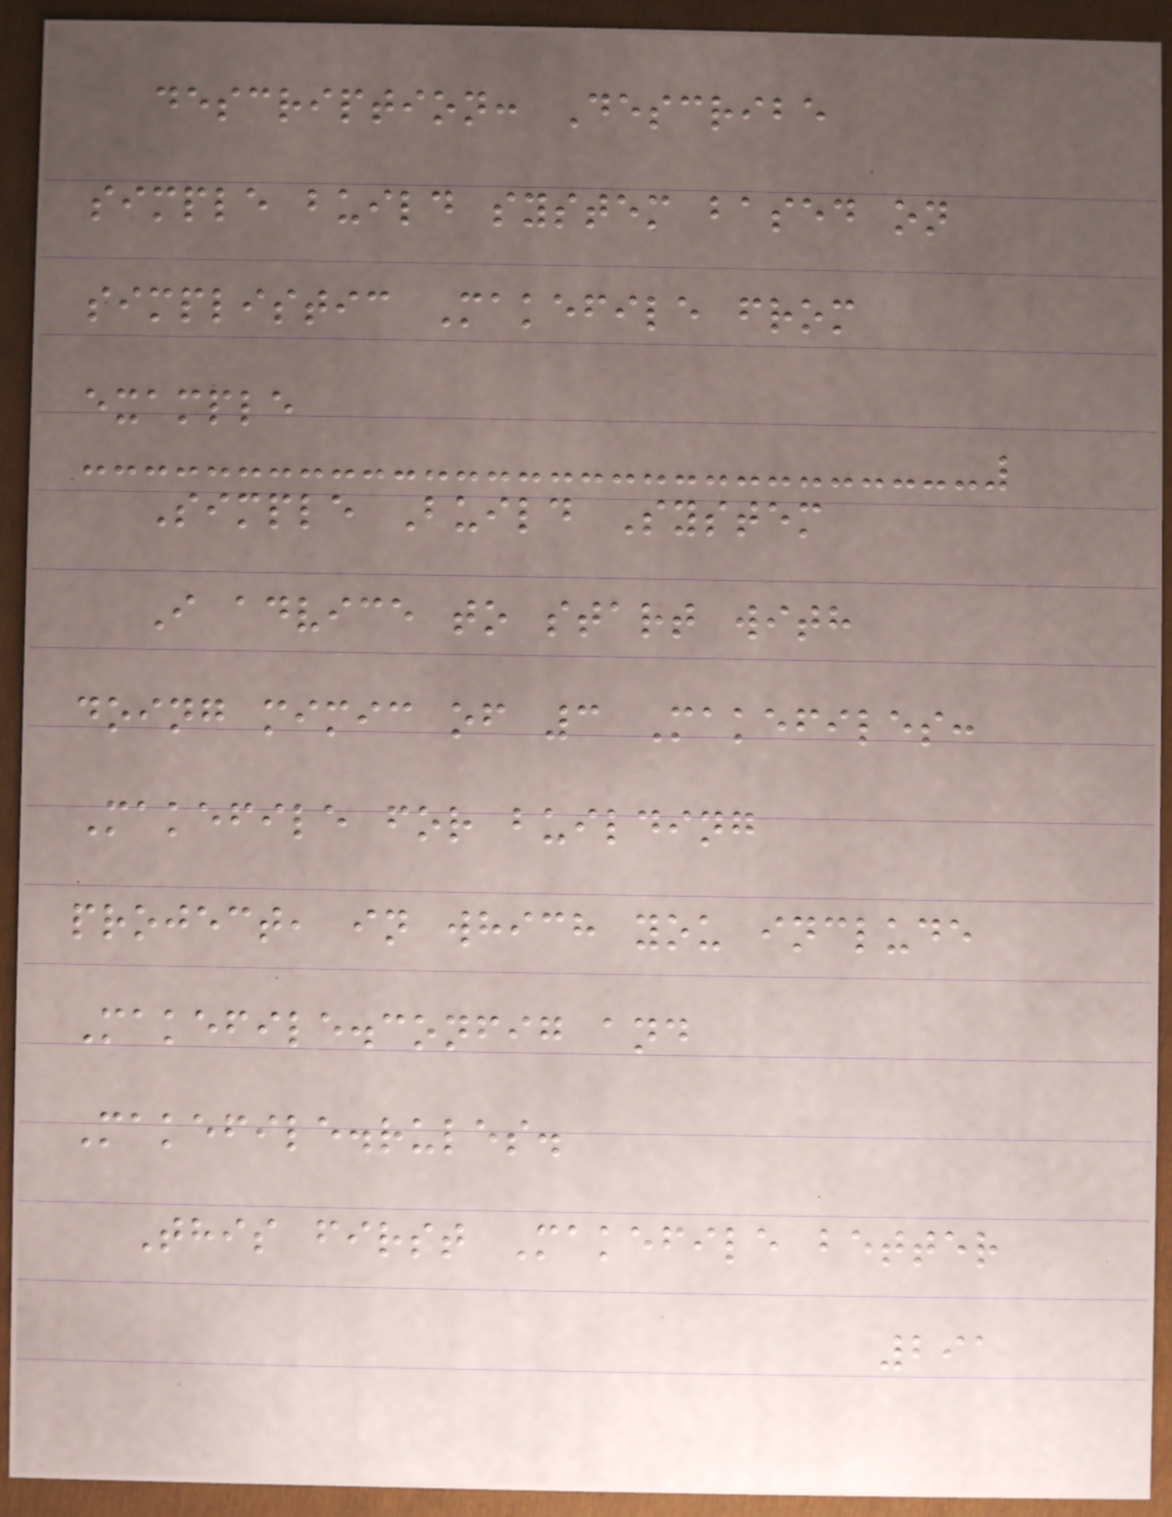description: Describe
simple build system based on
simplistic Makefile from
example
Simple Build System
I advice to start with
doing mimic of 3 Makefiles:
Makefile for building
project, in which you include
Makefile.config and
Makefile.rules.
This first Makefile better
291
